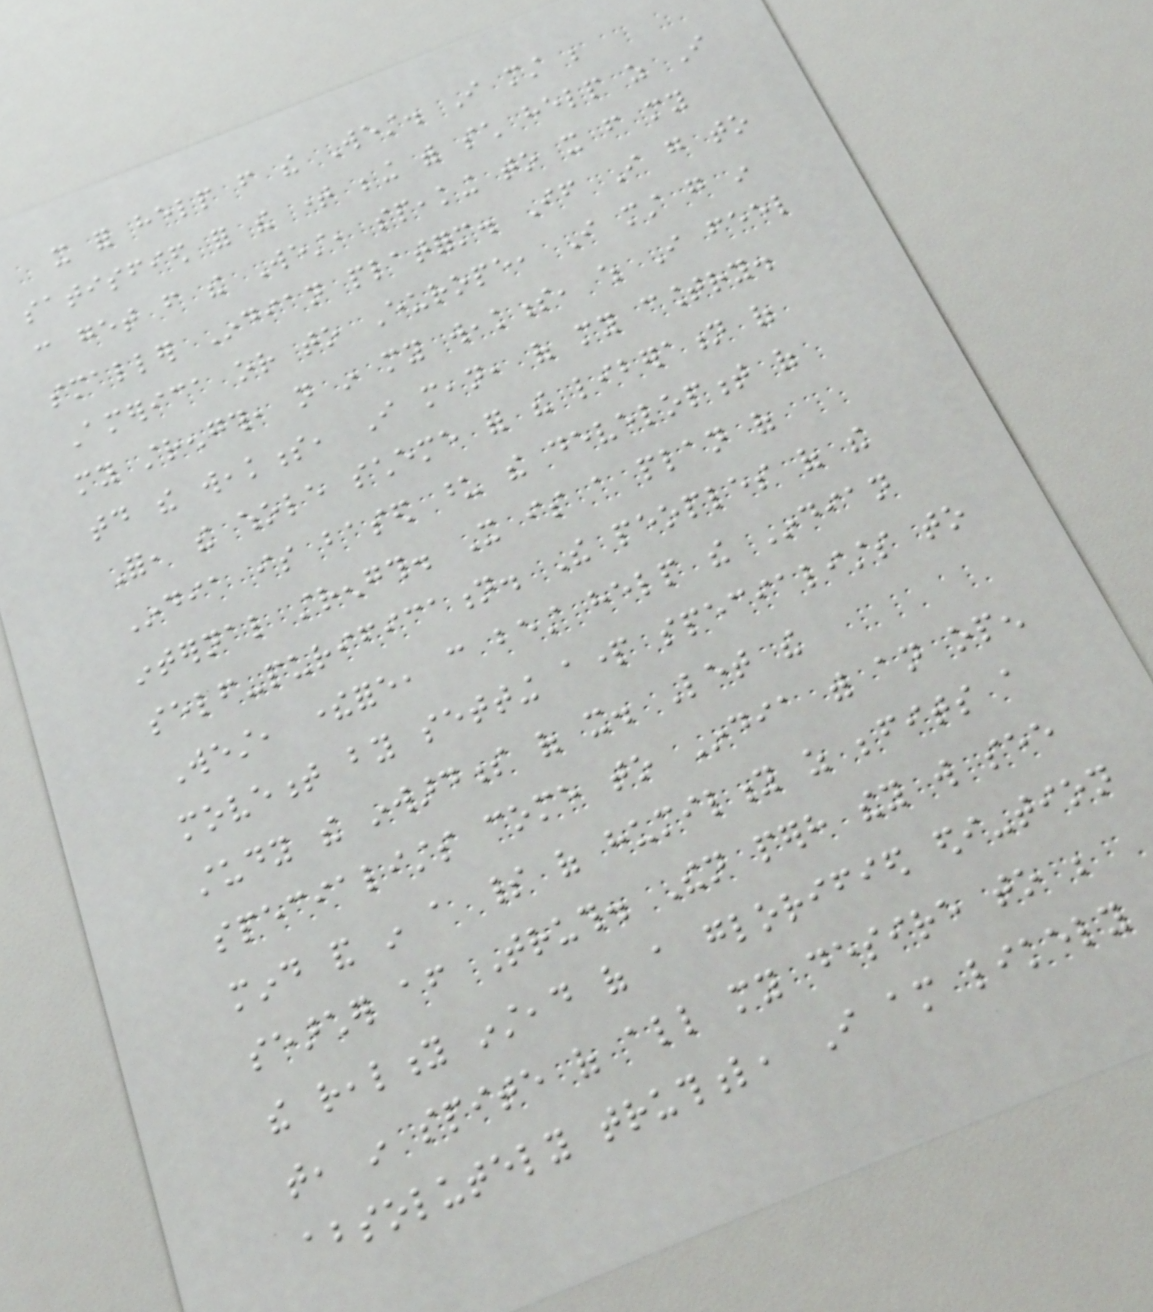it for help from the West. I must be
satisfied for the time being with such help as I
can get from the West, speaking to it from my
smaller Indian platform. If I go to
America or to Europe, I must go in
my strength, not in my weakness, which I feel
today the weakness, I mean, of my country.
For, the whole scheme for the liberation of
India is based upon the development of
internal strength. It is a plan of
self-purification. The peoples of the
West, therefore, can best help the Indian
movement by setting apart specialists to
study the inwardness of it. Let the
specialists come to India with an open
mind and in a spirit of humility as befits a
searcher after Truth. Then perhaps they will see
the reality instead of a glorified edi-tion
that, in spite of all my desire to be
absolutely truthful, I am likely
